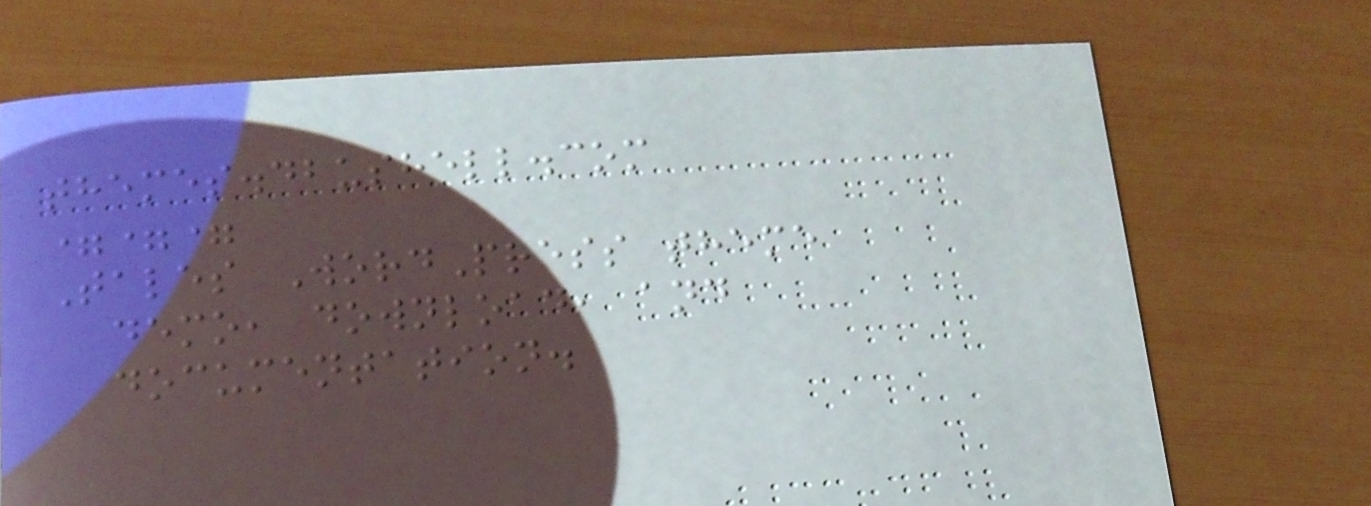themes.dbushell.com
===
Tales WordPress theme
demo, download, and
documentation.
